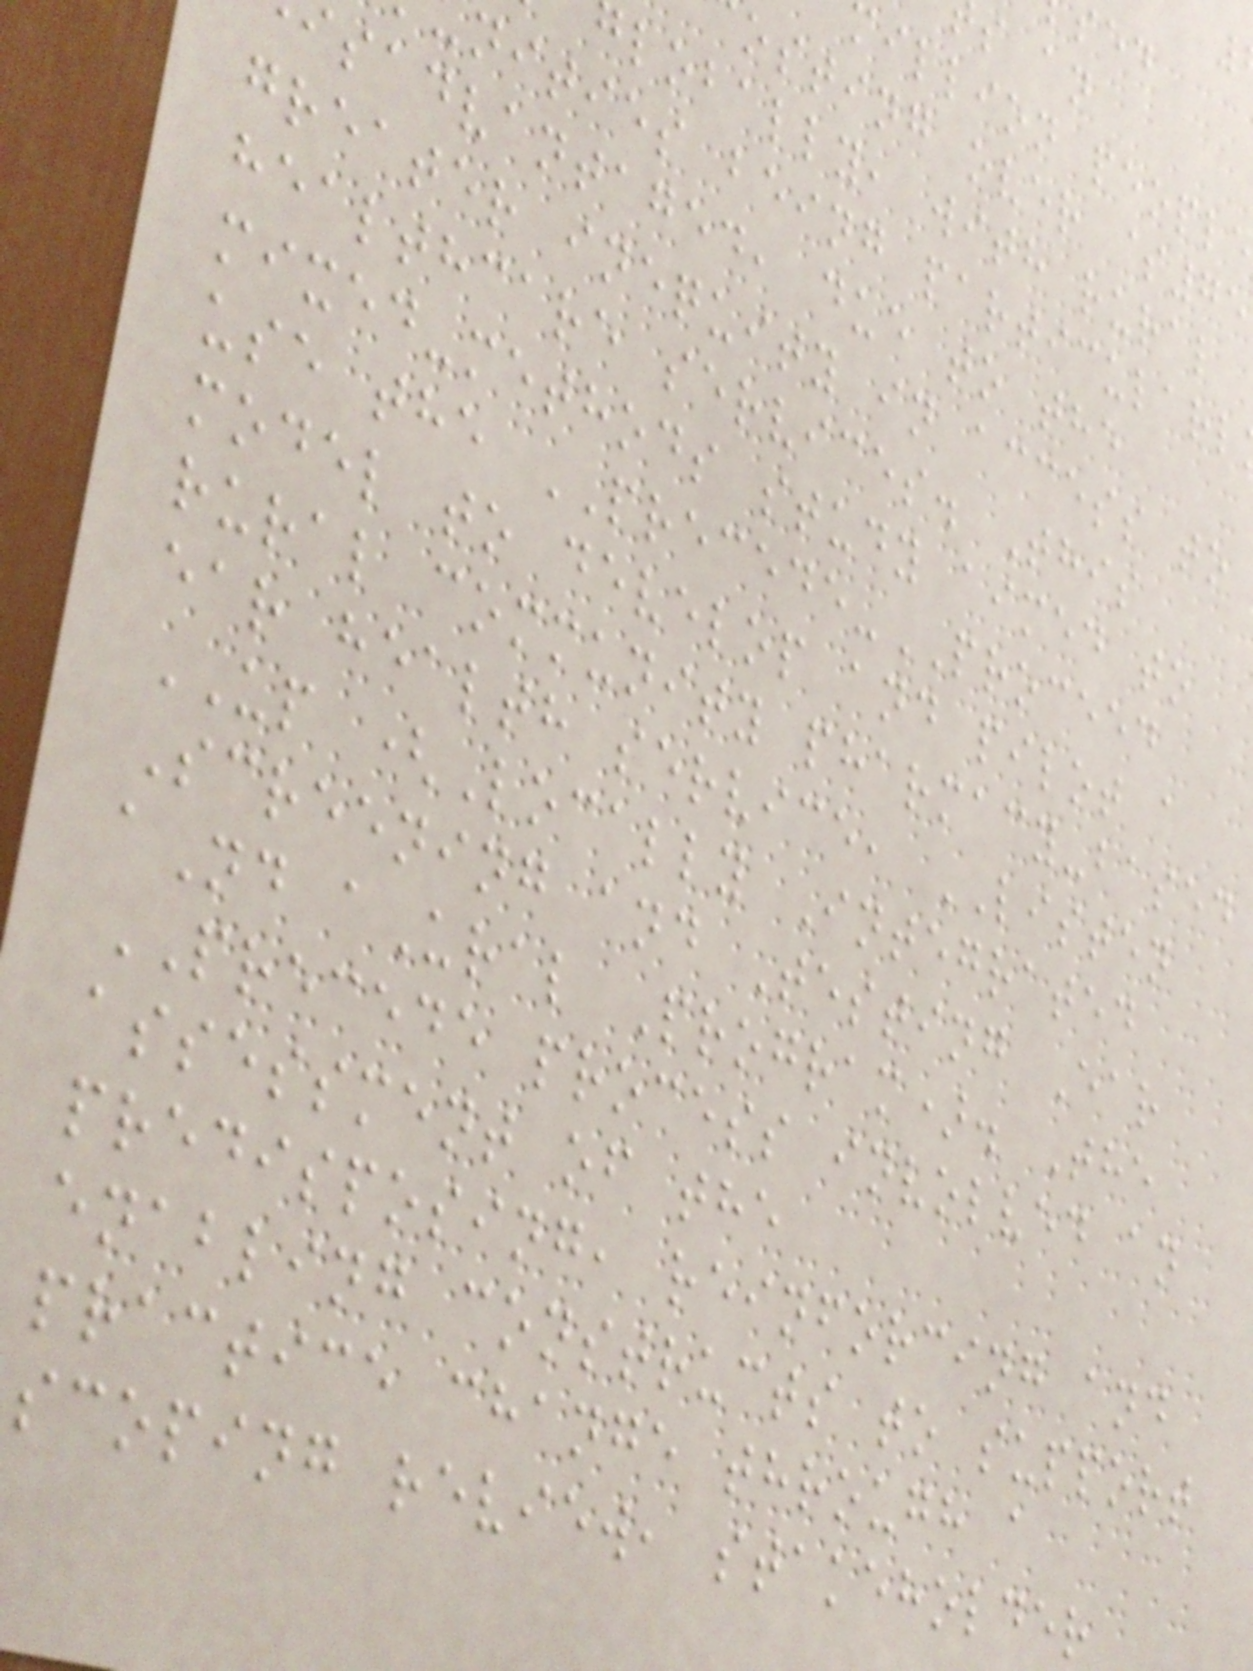million people
osting over $75
lobally, with rural
nities being particularl
sadvantaged, due to the
greater inequity in access to
healthcare services. This
mixed-methods study aimed to
use the PRECEDE-PROCEED
model to develop and pilot a
rural community pharmacy-based
ear health service, LISTEN
UP (Locally Integrated
Screening and Testing Ear
aNd aUral Program). The
PRECEDE process involved an
assessment of the
predisposing, reinforcing and
enabling constructs to support
practice change through a
scoping review, stakeholder
